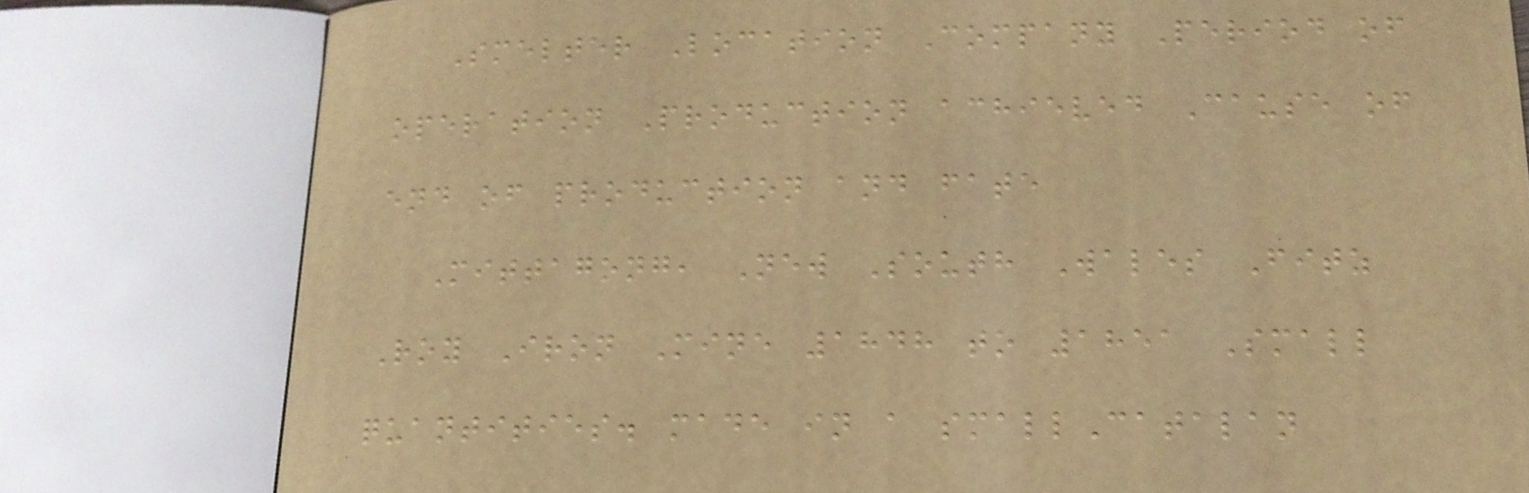Smelter Location Company Period of
operation Production achieved Cause of
end of production and fate
Mittagong, New South Wales Fitz
Roy Iron Mine 1848 to 1851 Small
quantities. made in a smallCatalan
